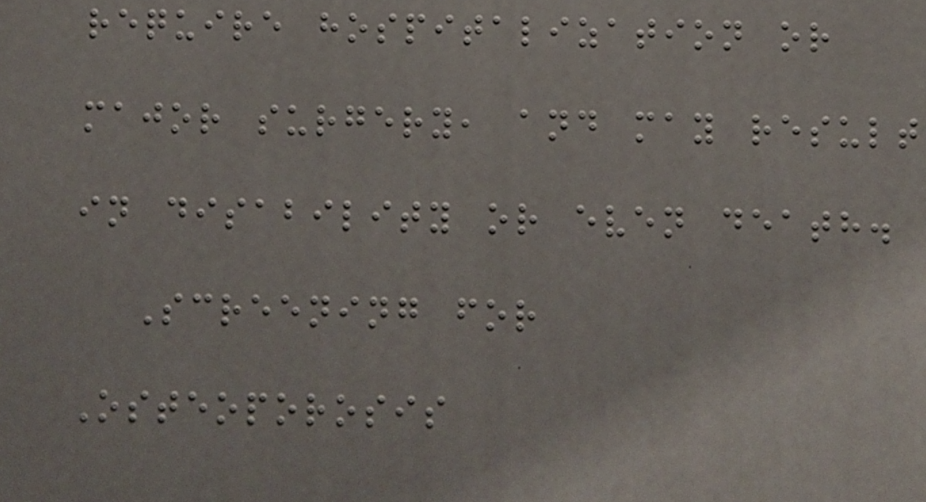require hospitalization or
major surgery, and may result
in disability or even death.
Screening for
Osteoporosis
